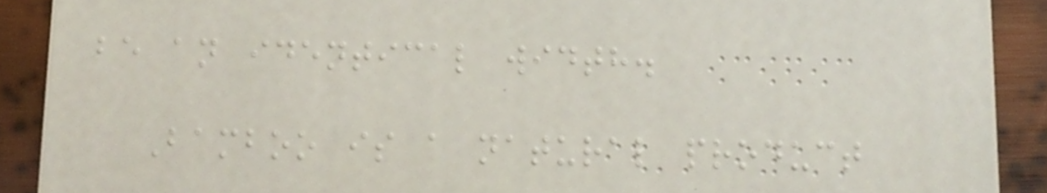be an identical width.
Bamboo is a natural product
